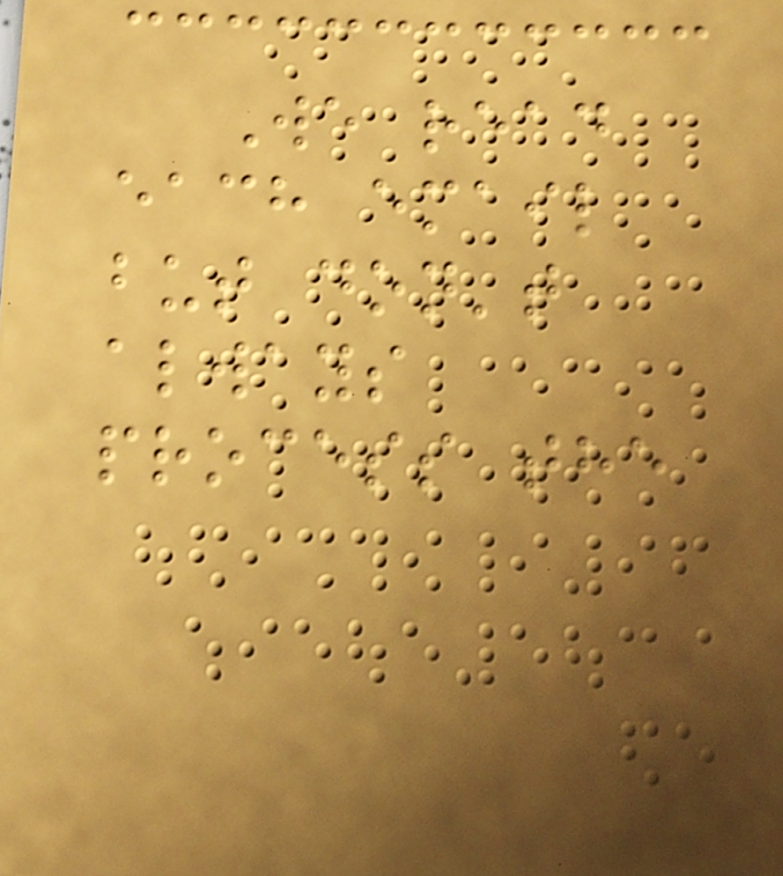We read
each email
but don't
always
process the
